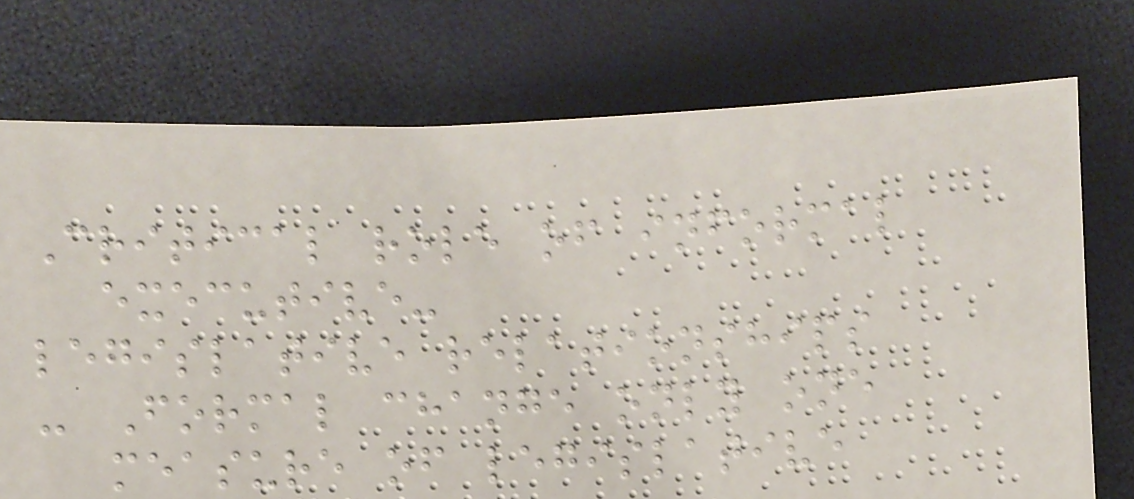Critical role of informal
executive-
legislative relationships
- Formal change only one
measure of legislative
